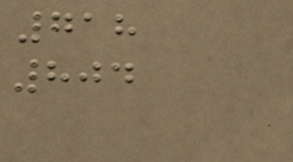718
804
